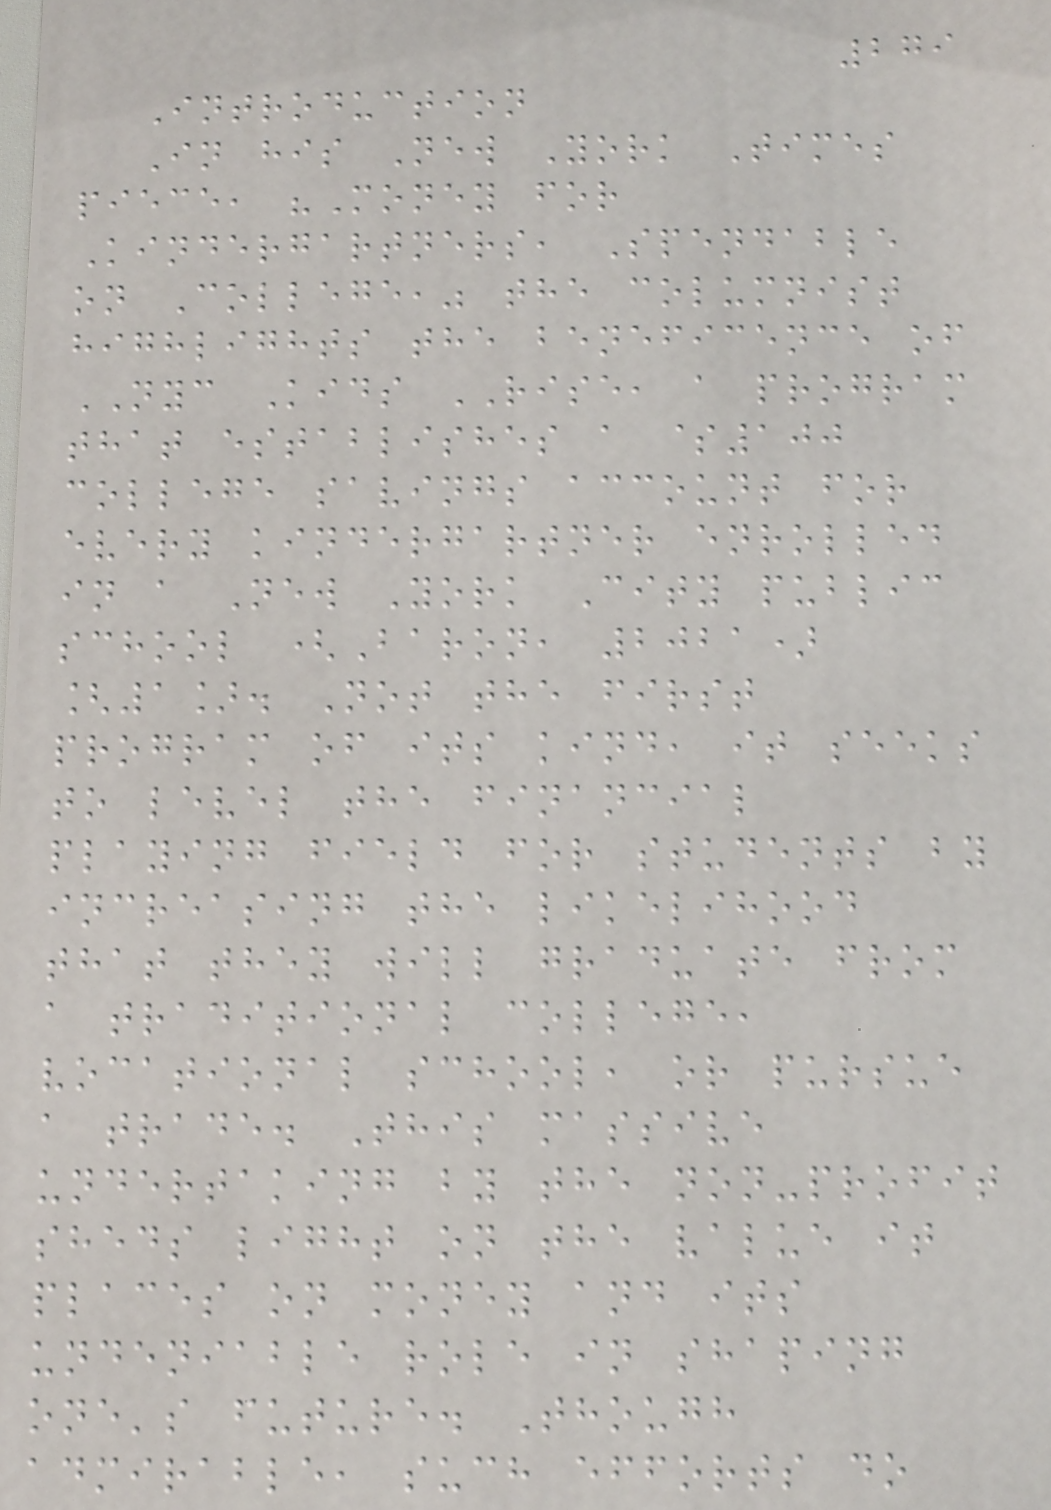279
Introduction
In his New York Times
piece, "Money for
Kindergartners, Spendable
on College," the columnist
highlights the beneficence of
NYC Kids RISE, a program
that establishes a $100
college savings account for
every kindergartner enrolled
in a New York City public
school (Baron, 2021)
[1]. Not the first
program of its kind, it seeks
to level the financial
playing field for students by
increasing the likelihood
that they will graduate from
a traditional college,
vocational school, or pursue
a trade. This massive
undertaking by the non-profit
sheds light on the value it
places on money and its
undeniable role in shaping
one's future. Though
admirable, such efforts do
